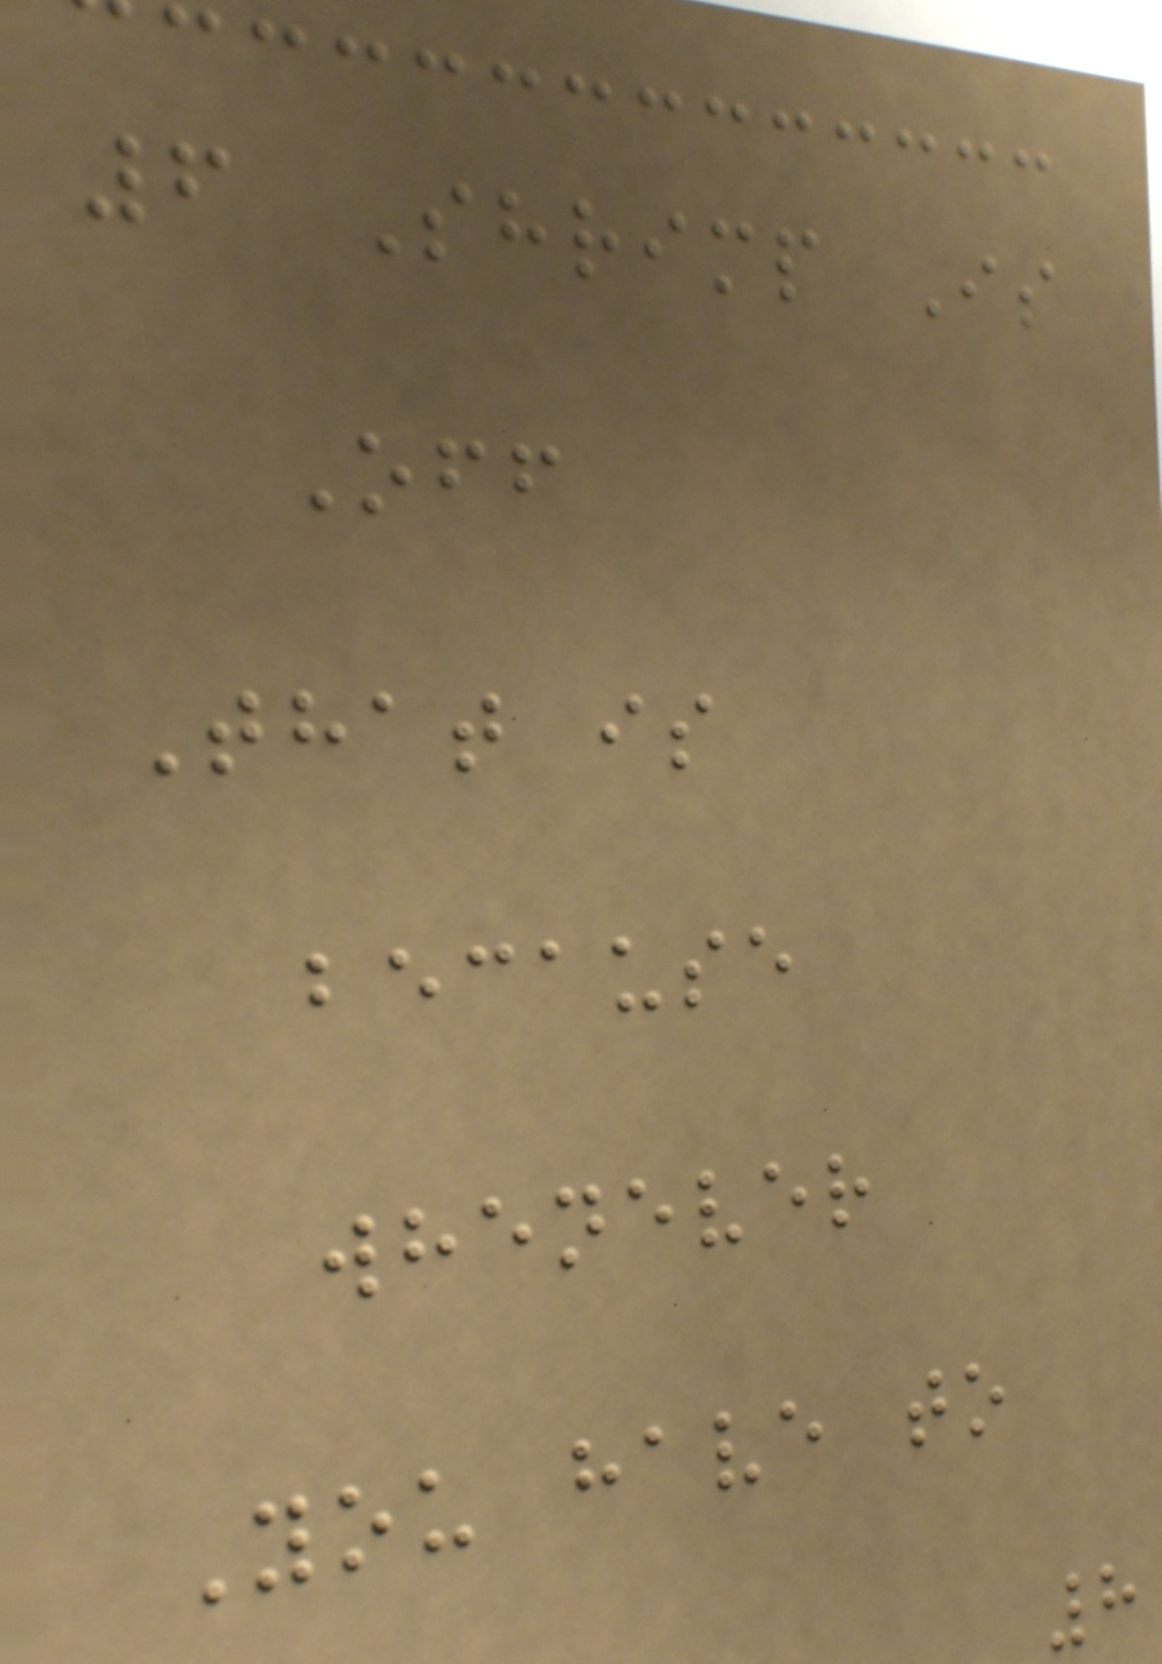6 Shrimp Is
Off
That is
because
whenever
You have to
8
